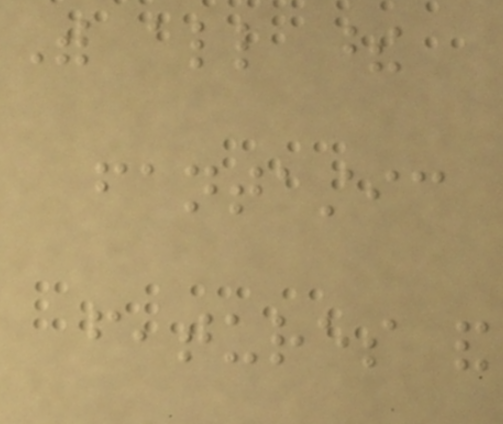With all these
fantastic
features and
